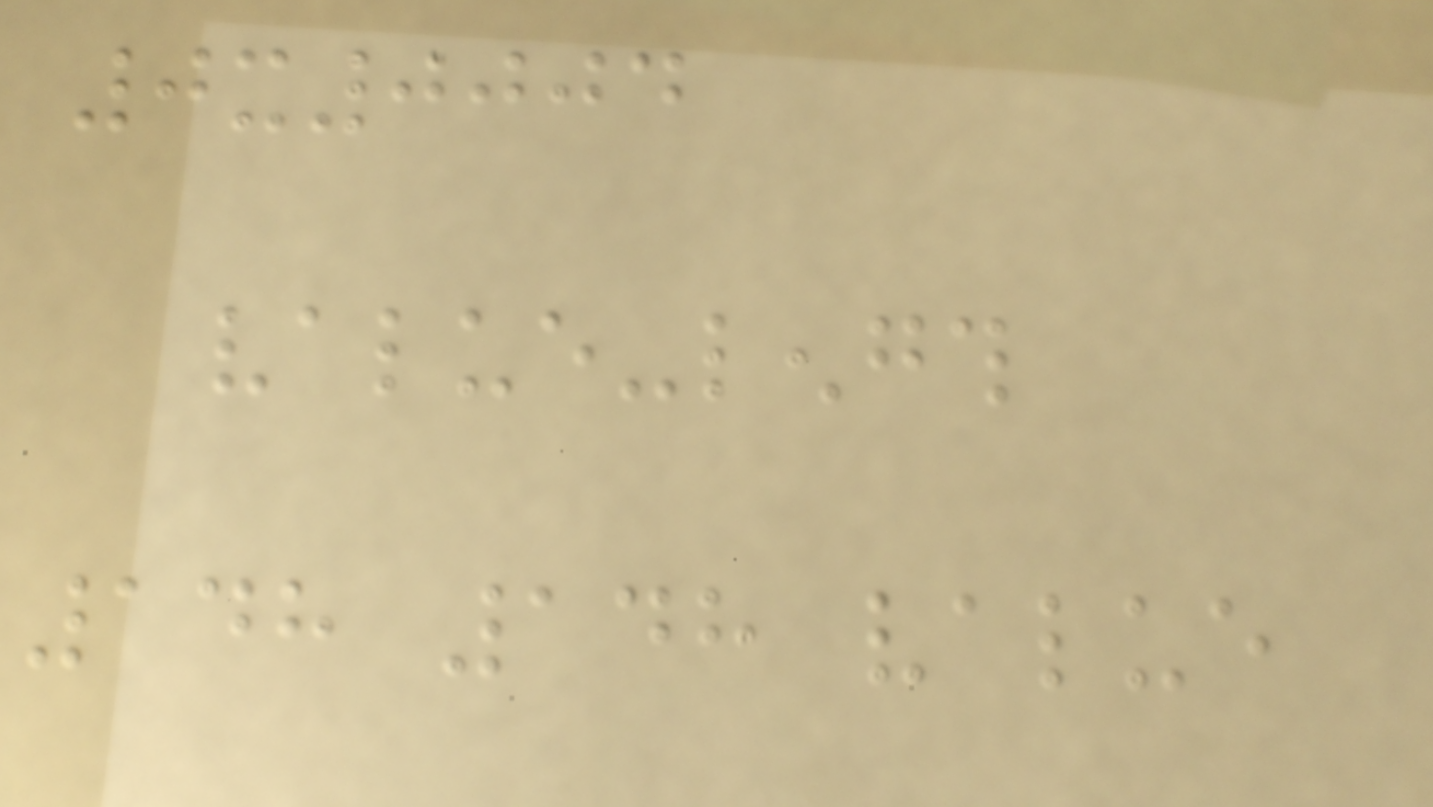0x0004
value-length
148 148 value
